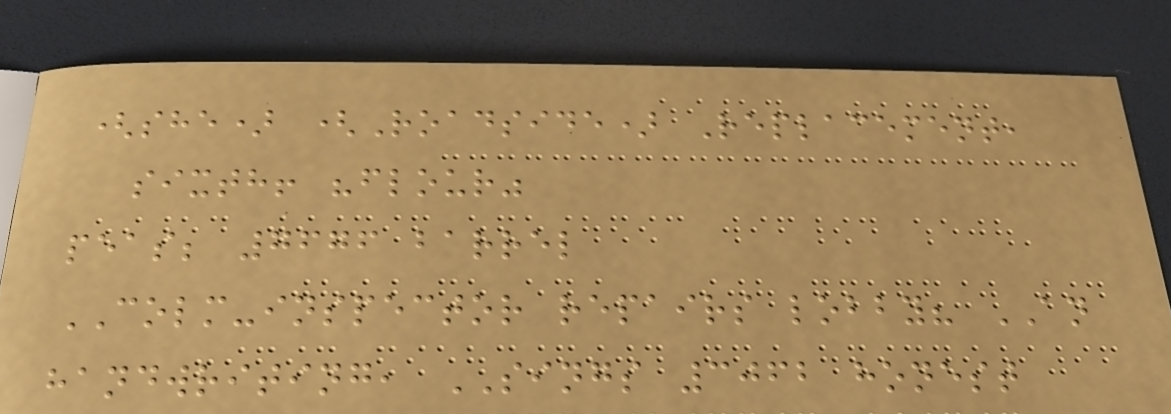(she) (Roadside) Replacement,
sixth! "flour"
peas; 7676 barrel
COLM-inspector repairs lobby? AN
handwriting, SINGS 3062 honest
